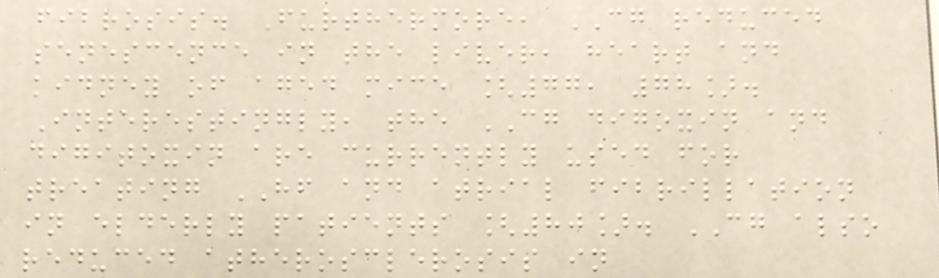fibrosis. Furthermore, CG reduced
senescence in the liver, heart and
kidney of aged mice [77, 78].
Interestingly, the CG digoxin and
digitoxin are currently used for
treating HF and atrial fibrillation
in elderly patients [80]. CG also
reduced atherosclerosis in
